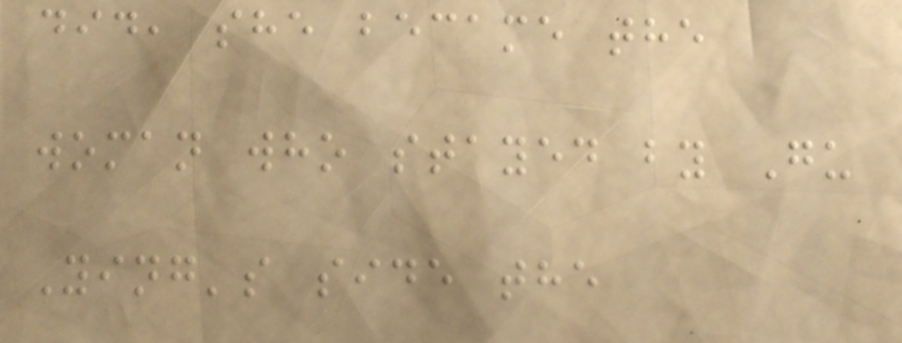did, she became the
woman who stayed by Gu
Ying's side the
